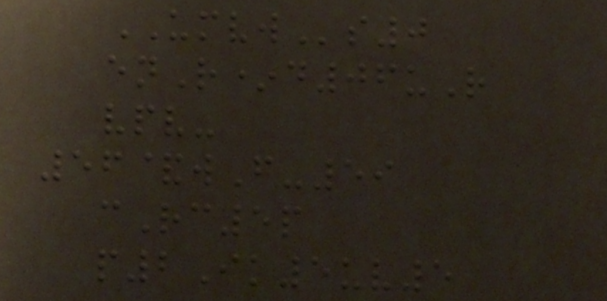UMVWs0
enR*d06uR
vpv-
56&wF-59
cRc5p
p2Ik5uv5
